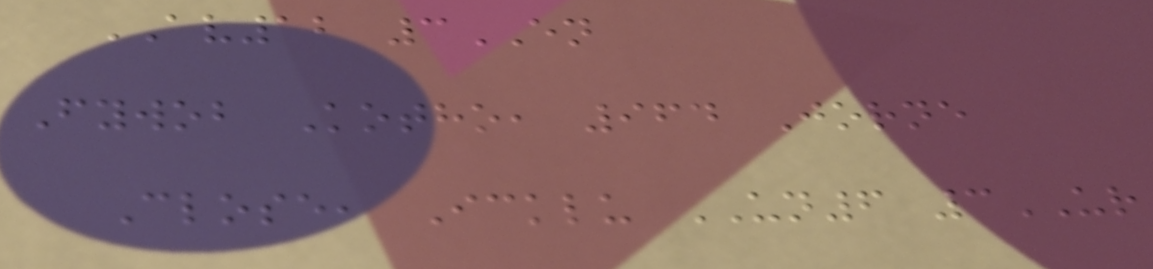AV12 3EN
Fywob Kotho, 964 Jorne
Close, Icklu UN6 3UR
